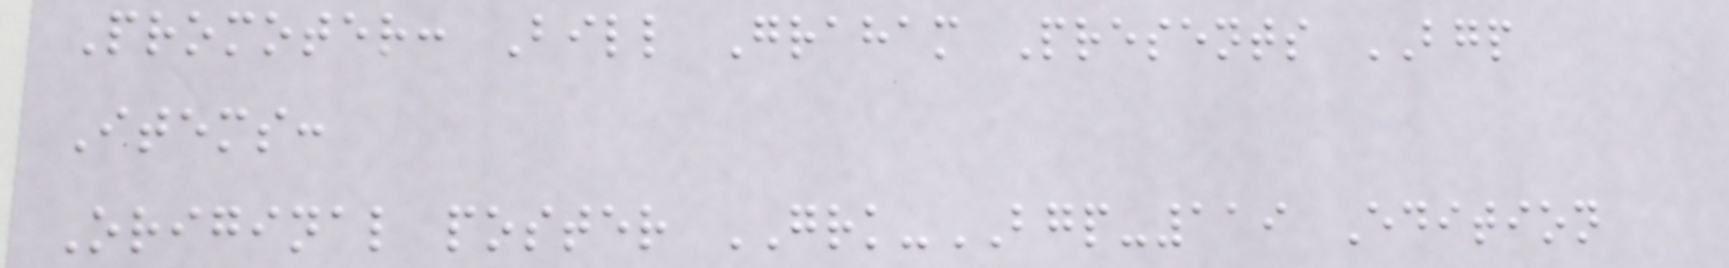Promoter: Bill Graham Presents BGP
Items:
Original poster GRK-BGP-119 Edition
